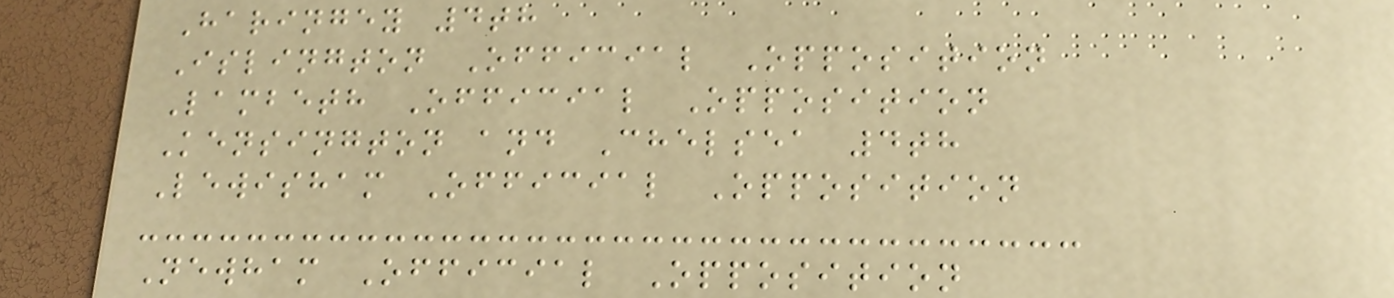Haringey 4th
Islington Official Opposition
Lambeth Official Opposition
Kensington and Chelsea 4th
Lewisham Official Opposition
Newham Official Opposition
